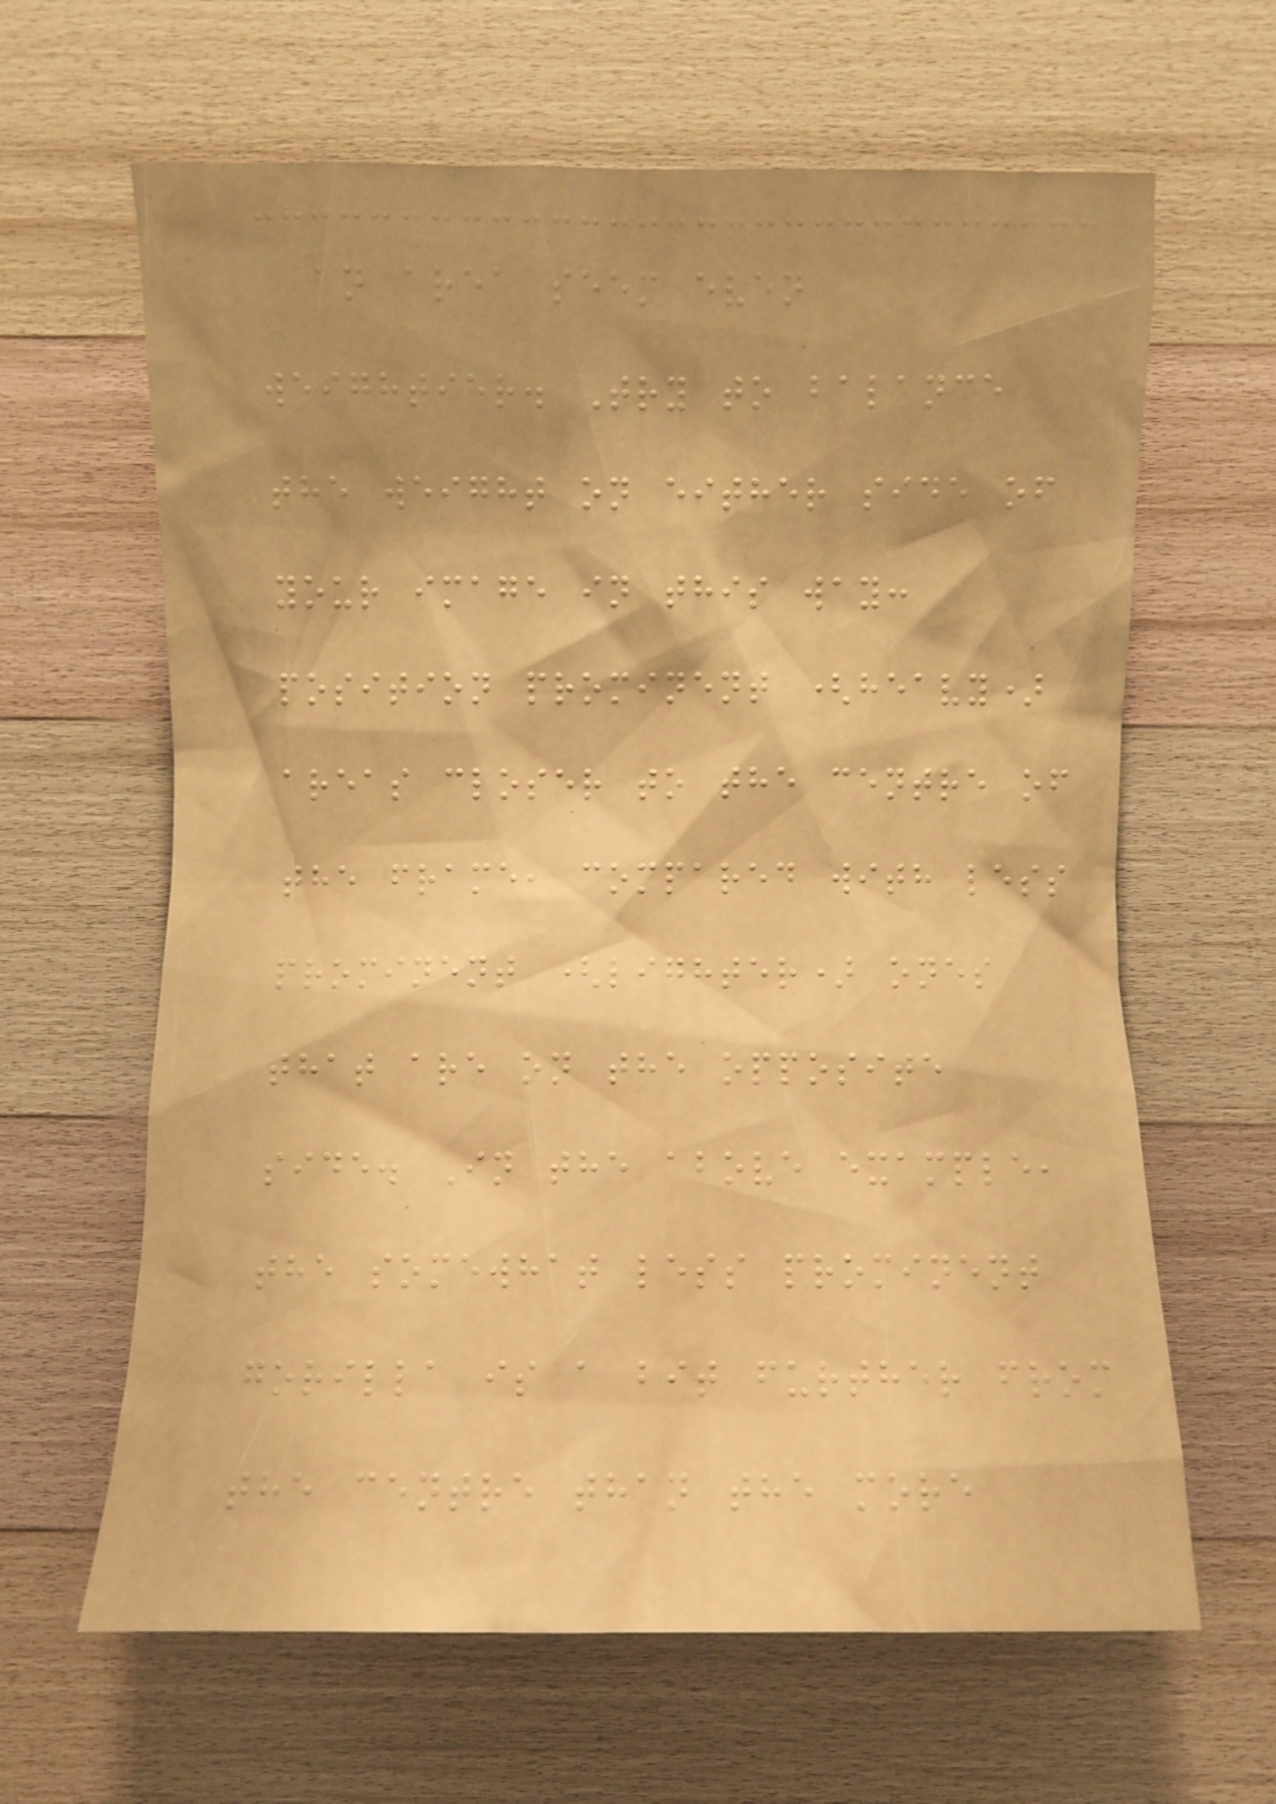an area seem even
weightier. Try to balance
the weight on either side of
your image in this way:
position prominent (heavy)
areas closer to the centre of
the frame, compared with less
prominent (lighter) ones
that are on the opposite
side. In the above example,
the somewhat less prominent
gorilla is a bit further from
the centre than the more
